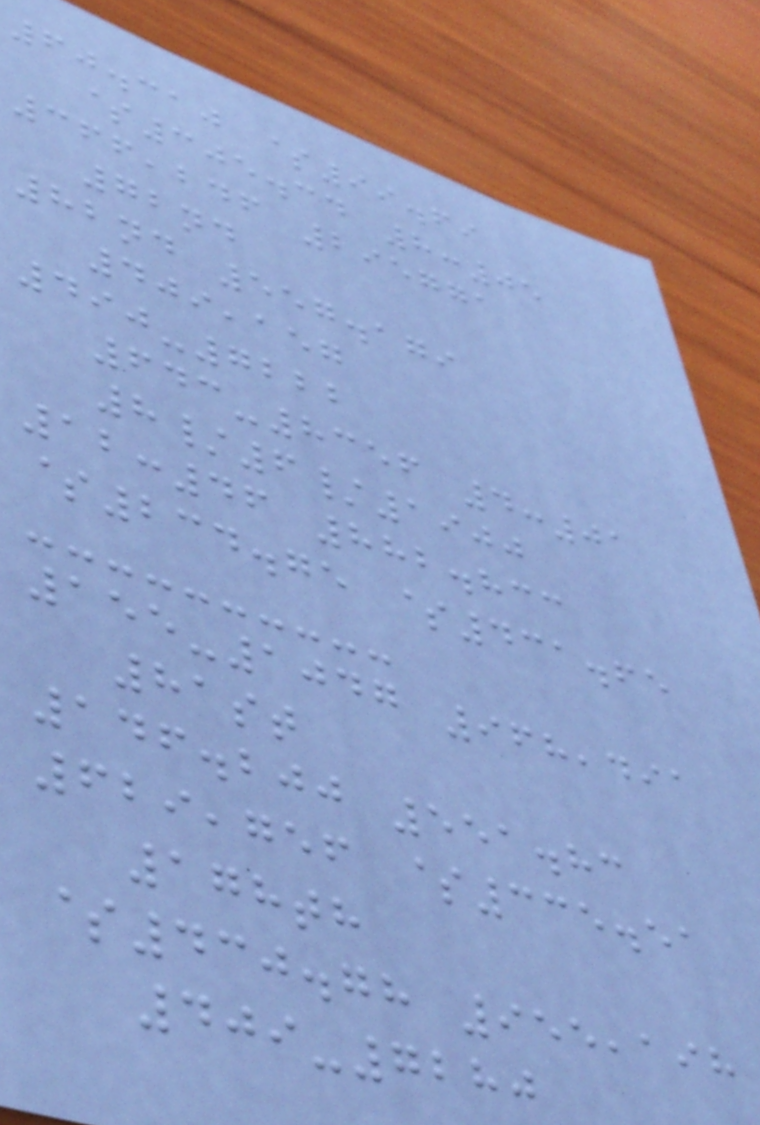60.310 $99.69
$305.34 8:05
366,246 295771
72nd
82nd 557.179
409,157
490-7222
643-8356 4:01
8/6/1900
12:46 882.833
$234.75 $431.65
155-1047 968,491
81st
146.200 551.83
629,756 $335.51
178th
$430.78 955,198
409-7280
